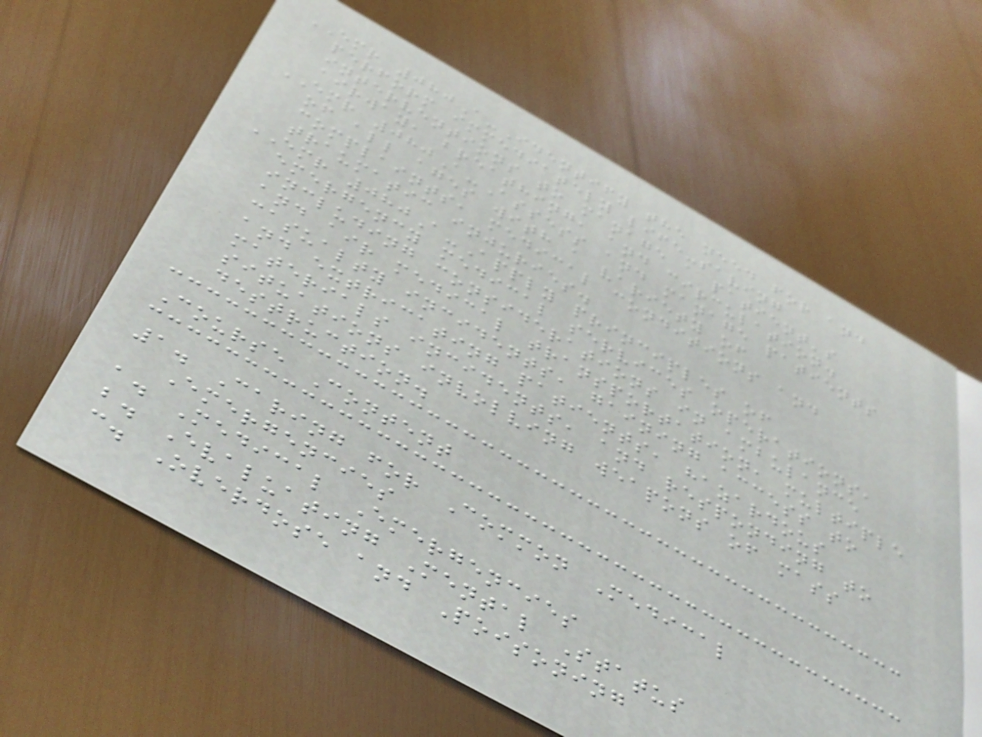EMR 080A-Identify the need for and
perform immediately life-saving
interventions to manage a patient's
airway, breathing, and circulation.
EMR 080A-Assess and manage patients
of all ages with a variety of
complaints, medical conditions and
traumatic injuries.
EMR 080A-Apply principles of
emergency medical services operations,
including considerations in ambulance
and air medical transportation, multiple
casualty incidents, gaining access to
and extricating patients, hazardous
materials incidents, and responding to
situations involving weapons of mass
destruction.
Course Content
1. Caring for Common Medical
Emergencies
a. Medical Emergencies
b. Evaluating Mental Status
c. Overdose and Poisoning
